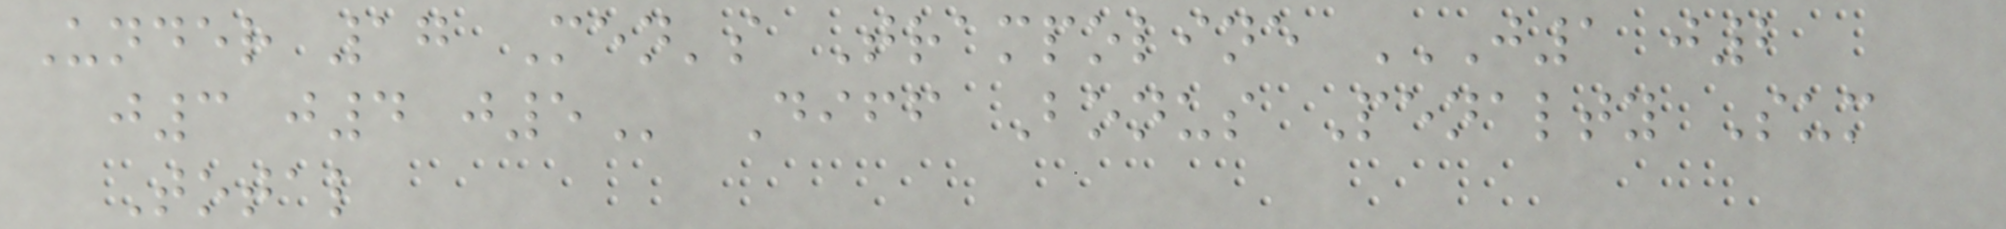Under 17 Men's Trampoline J1 J2
J3 J4 J5 Diff Bonus Penalty Sum
Total
